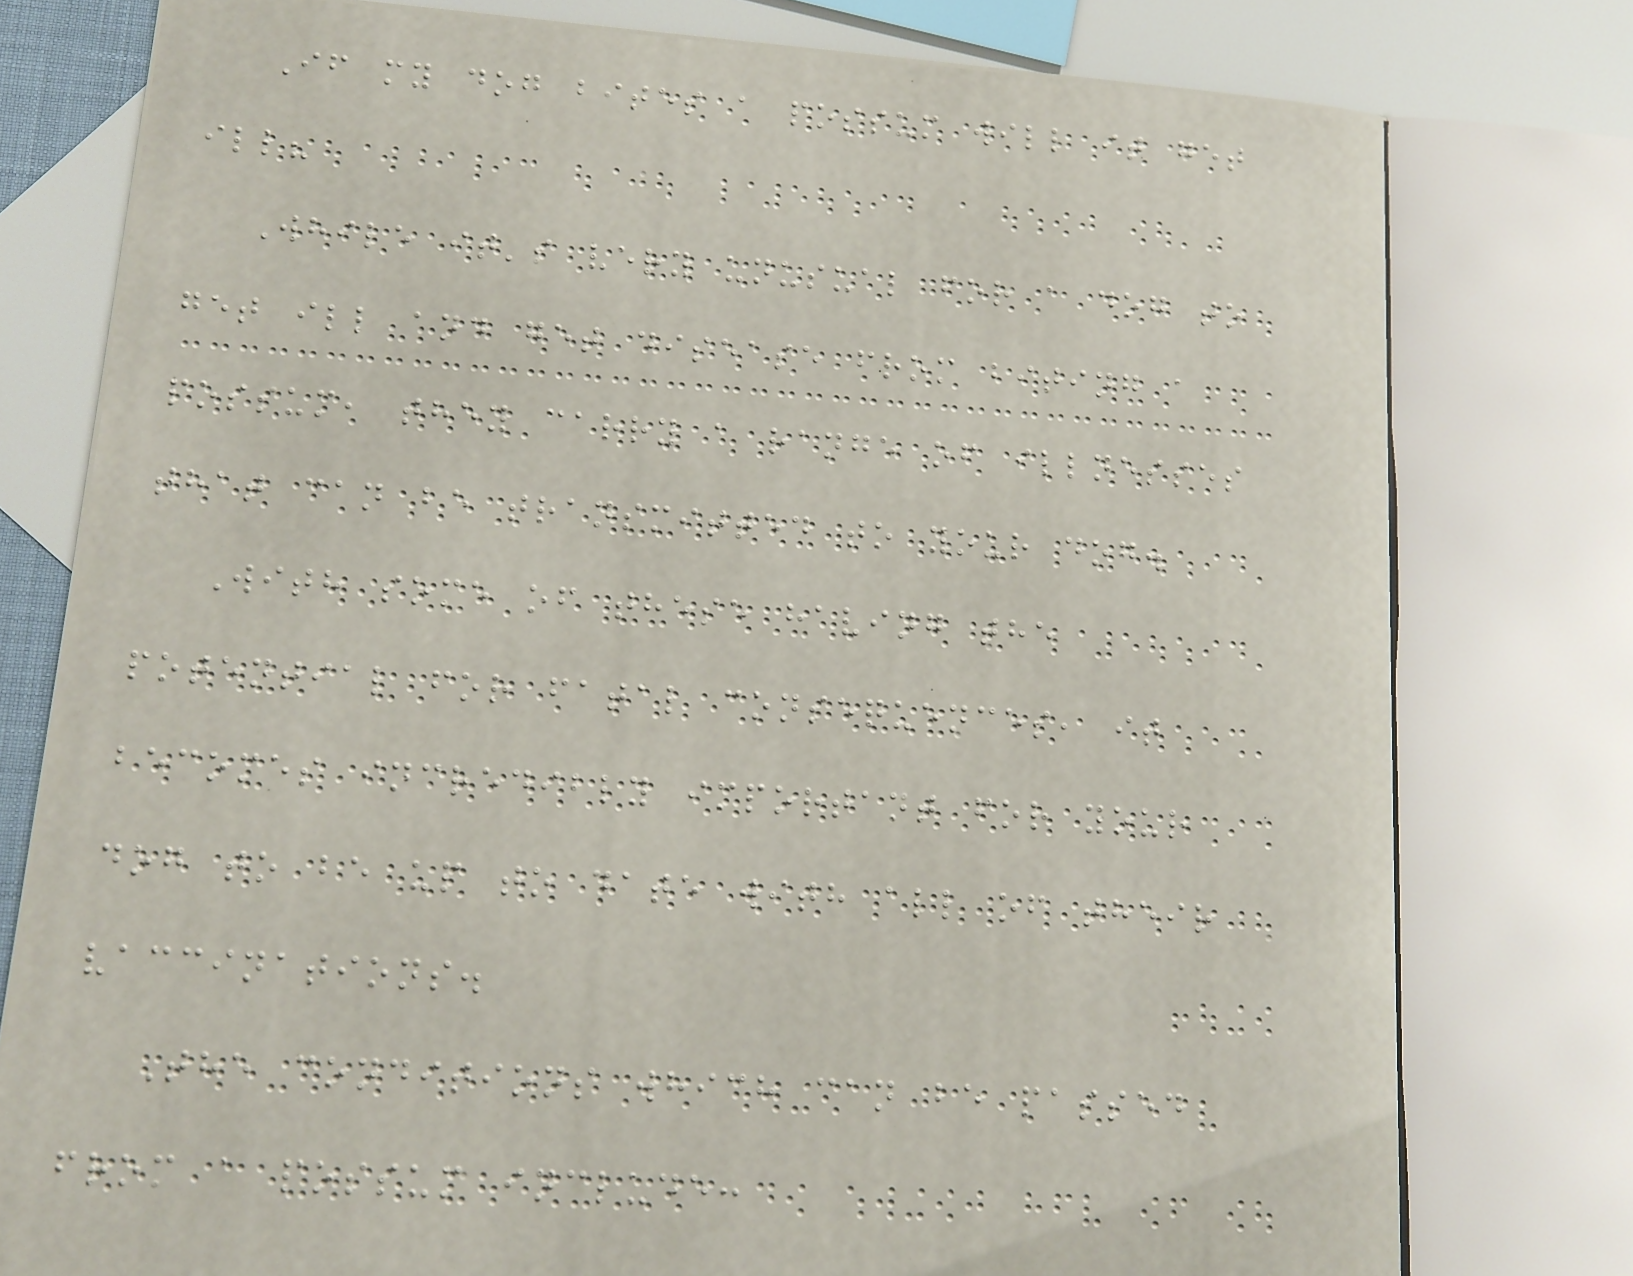If my dog bites a possum will it get
ill?
While it's very unusual for a dog to
get ill and get disease from biting a
possum, they carry a range of illnesses
that can be transmitted to your dog.
With some of these having the
potential for fatal consequences, it
becomes incredibly important for your
dog to be up to date with all of their
vaccinations.
The conditions which can be passed
from a possum include:
